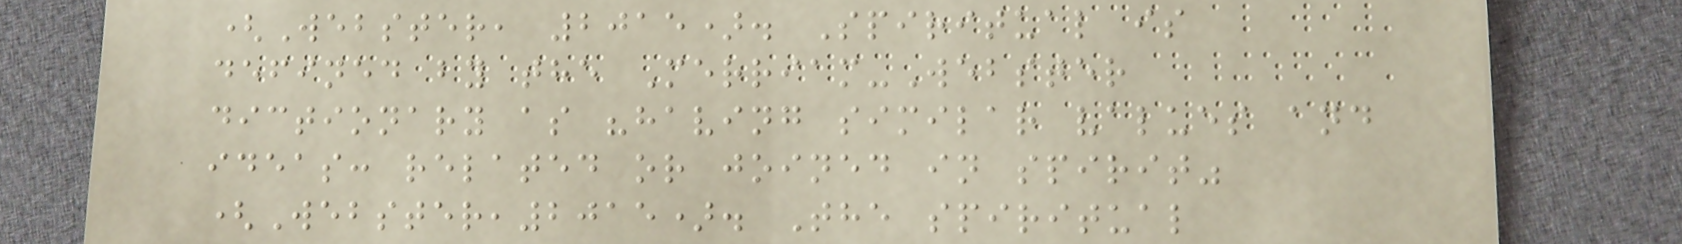(Webster, 2015). Spiritual is
defined by the Merriam-Webster
dictionary as "having similar values and
ideas: related or joined in spirit"
(Webster,2015). The spiritual
